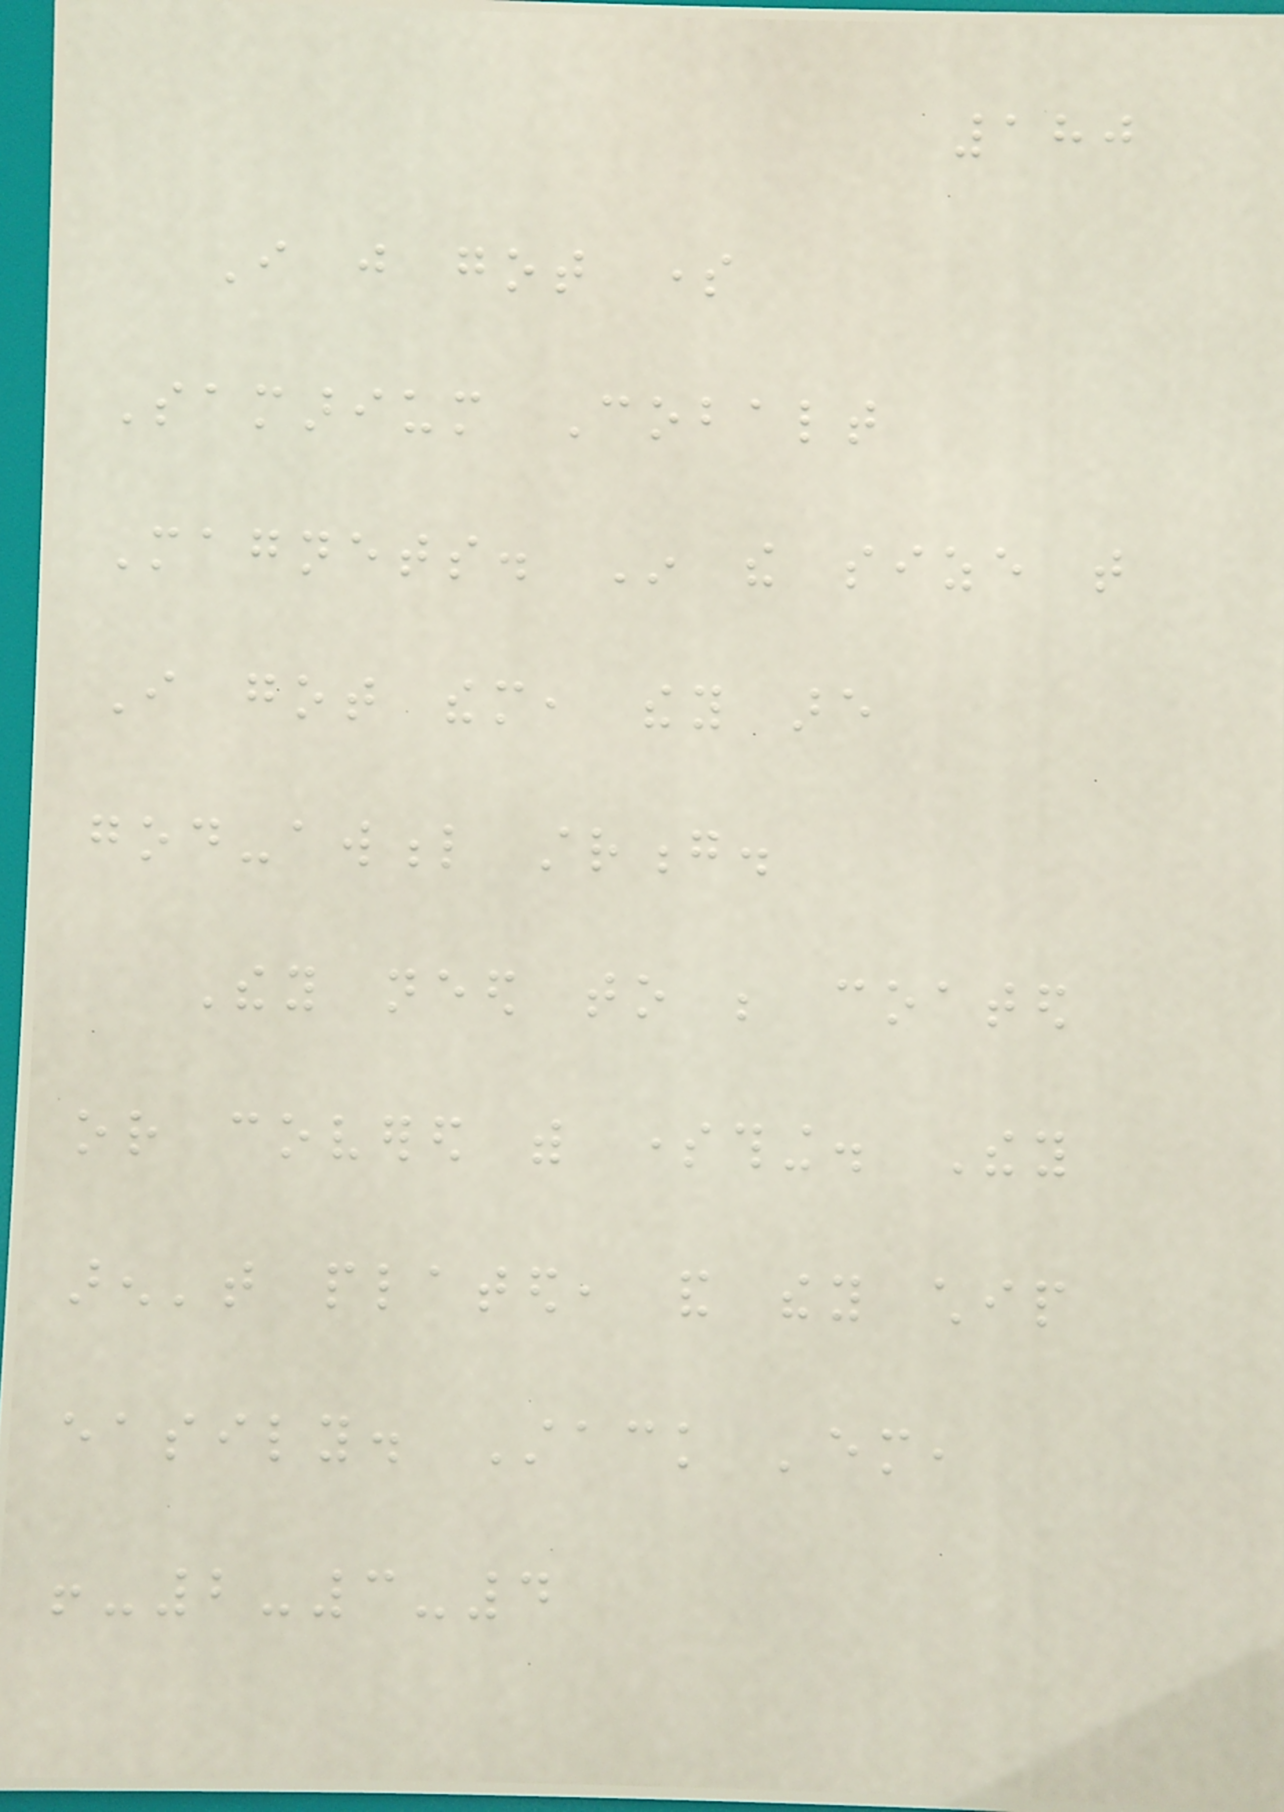180
I just got some
Samarium Cobalt
Magnets. In the size that
I got them, they are
god-awful strong.
They need to be coated
or covered with something. They
aren't plated, and they chip
easily. Stack 'em,
!-2-3-4
